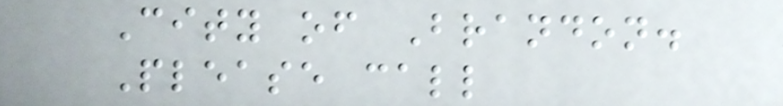City of Brandon.
Please call
